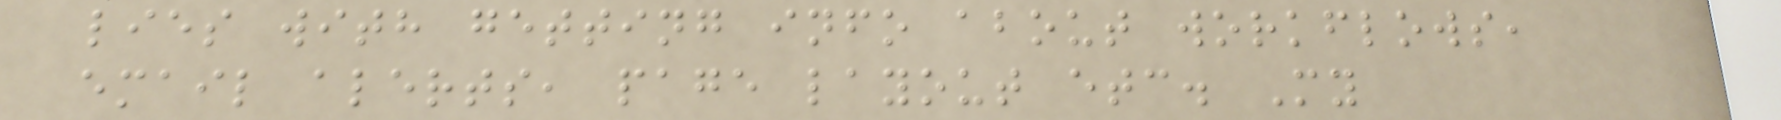lies with getting info about workflows,
email alerts, page layout etc. My
